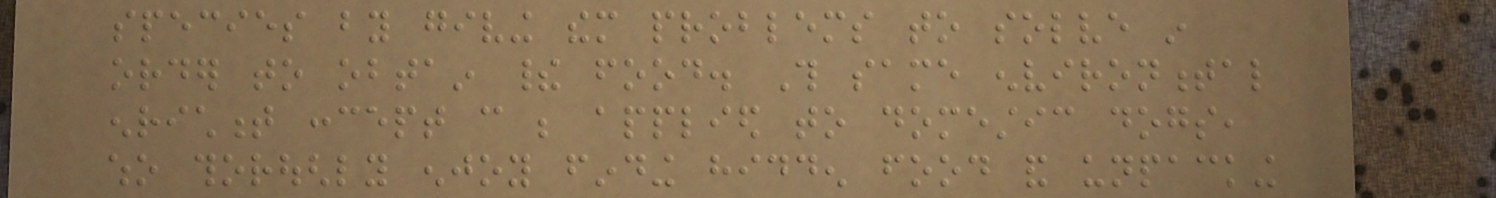species by giving them problems to solve in
order to obtain their food. This same environmental
enrichment concept can be applied to domestic dogs,
who thoroughly enjoy finding hidden food and unpacking
